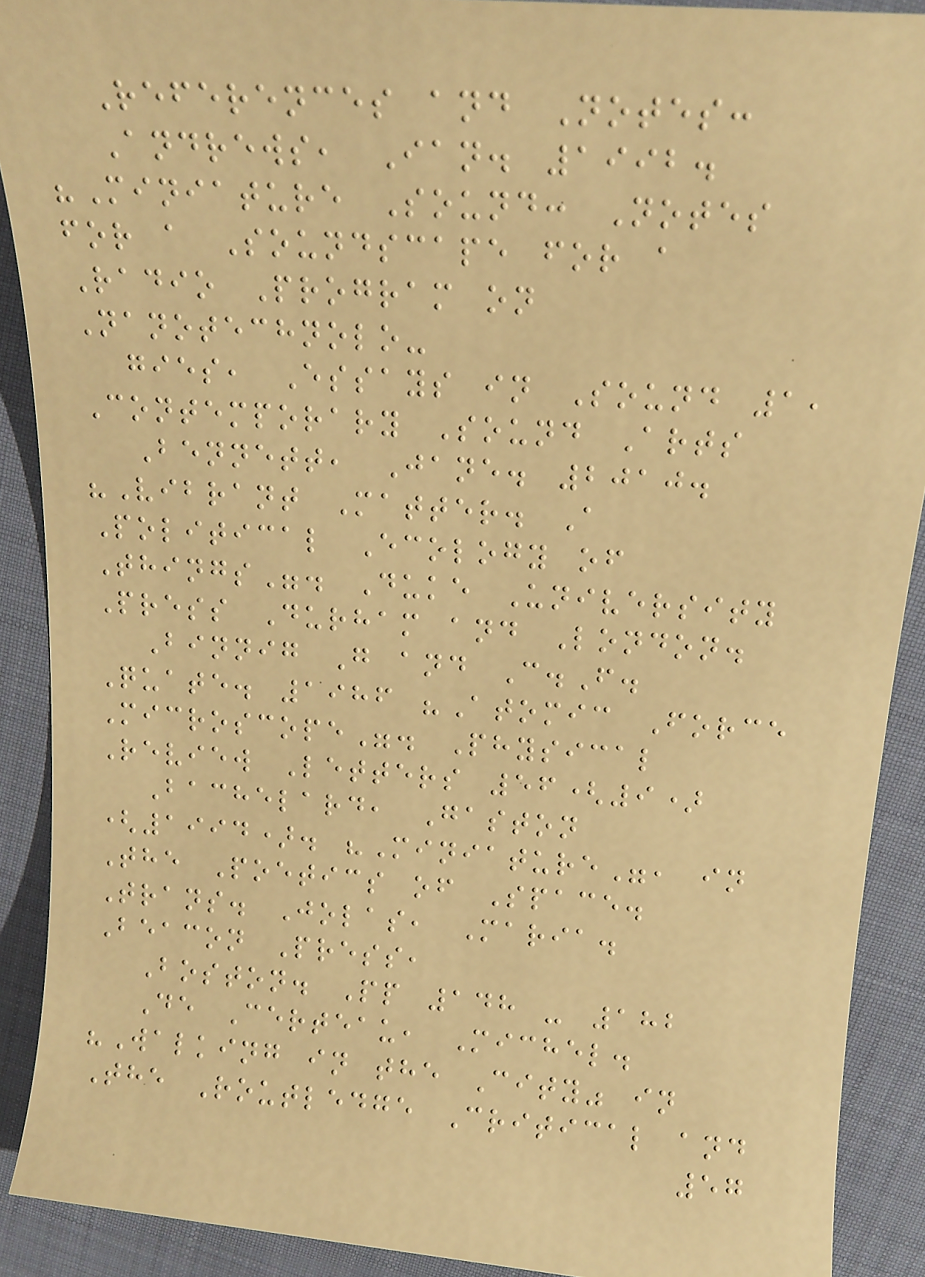References and Notes:
Andrews, Ian. 1992.
"Miniature Sound: Notes
for a Soundscape for a
Radio Program on
Nanotechnolo-
gies, Essays in Sound 1,
Contemporary Sound Arts
Bennett, Jane. 2010.
"Vibrant Matter. A
Political Ecology of
Things". Duke University
Press Durham and London.
Binnig G and C.F.
Quate. 1986 "Atomic Force
Microscope". Physical
Review Letters 56(9)
Bachelard, Gaston
(1994). "Miniature", in
The Poetics of Space.
Trans. Jolas, Maria.
Beacon Press,
Boston. Pp 148 - 182
De Certeau, Michel.
"Walking in the City" in
The Routledge Critical and
57
